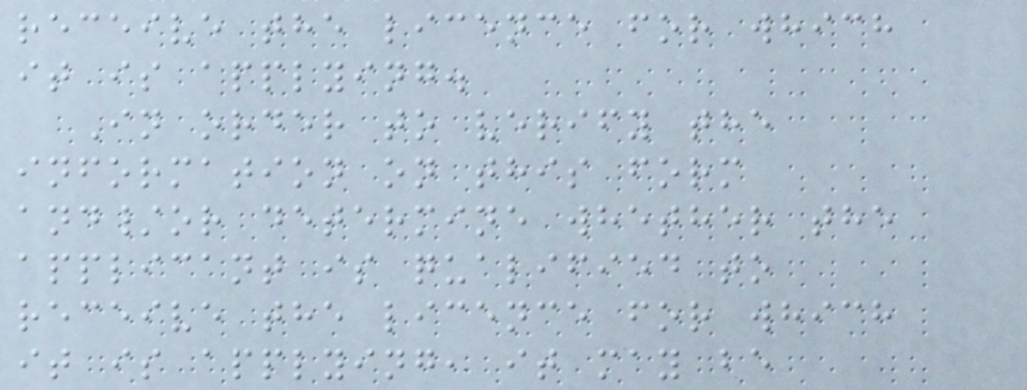receive the licence for which
it is applying.
In order to verify the
information on this form
and/or determine whether the
applicant is qualified to
receive the licence for which
it is applying, it may be
